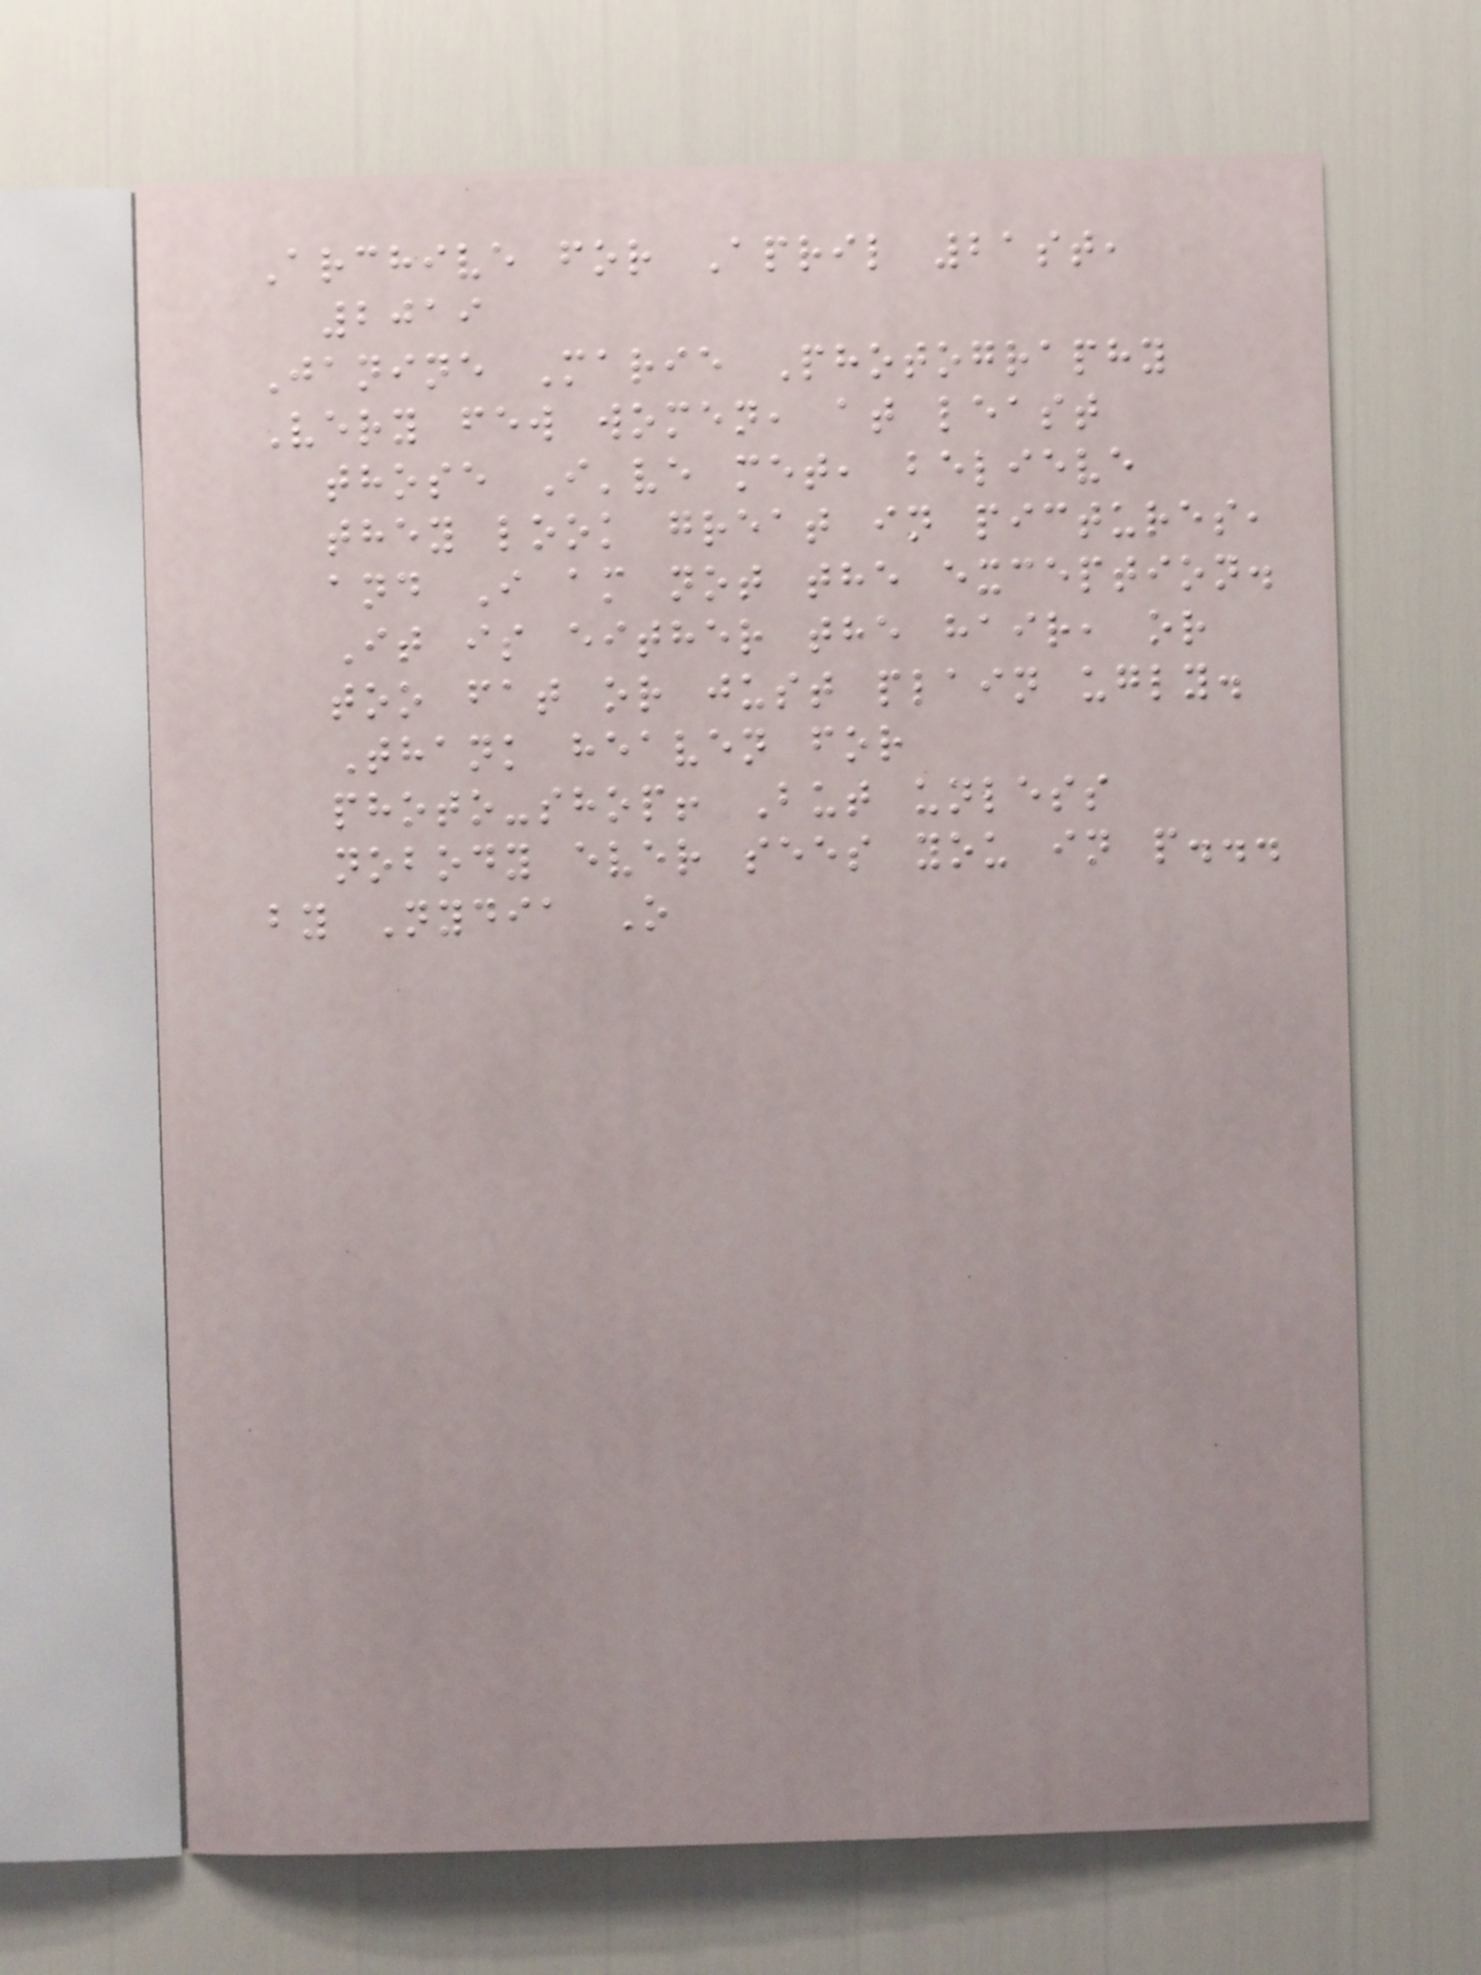Archive for April 21st,
2019
Janine Marie Photography
Very few women, at least
those I've met, believe
they look great in pictures,
and I am not the exception.
It is either the hair, or
too fat or just plain ugly.
Thank heaven for
photo-shop! But unless
nobody ever sees you in p...
by Nydia O
